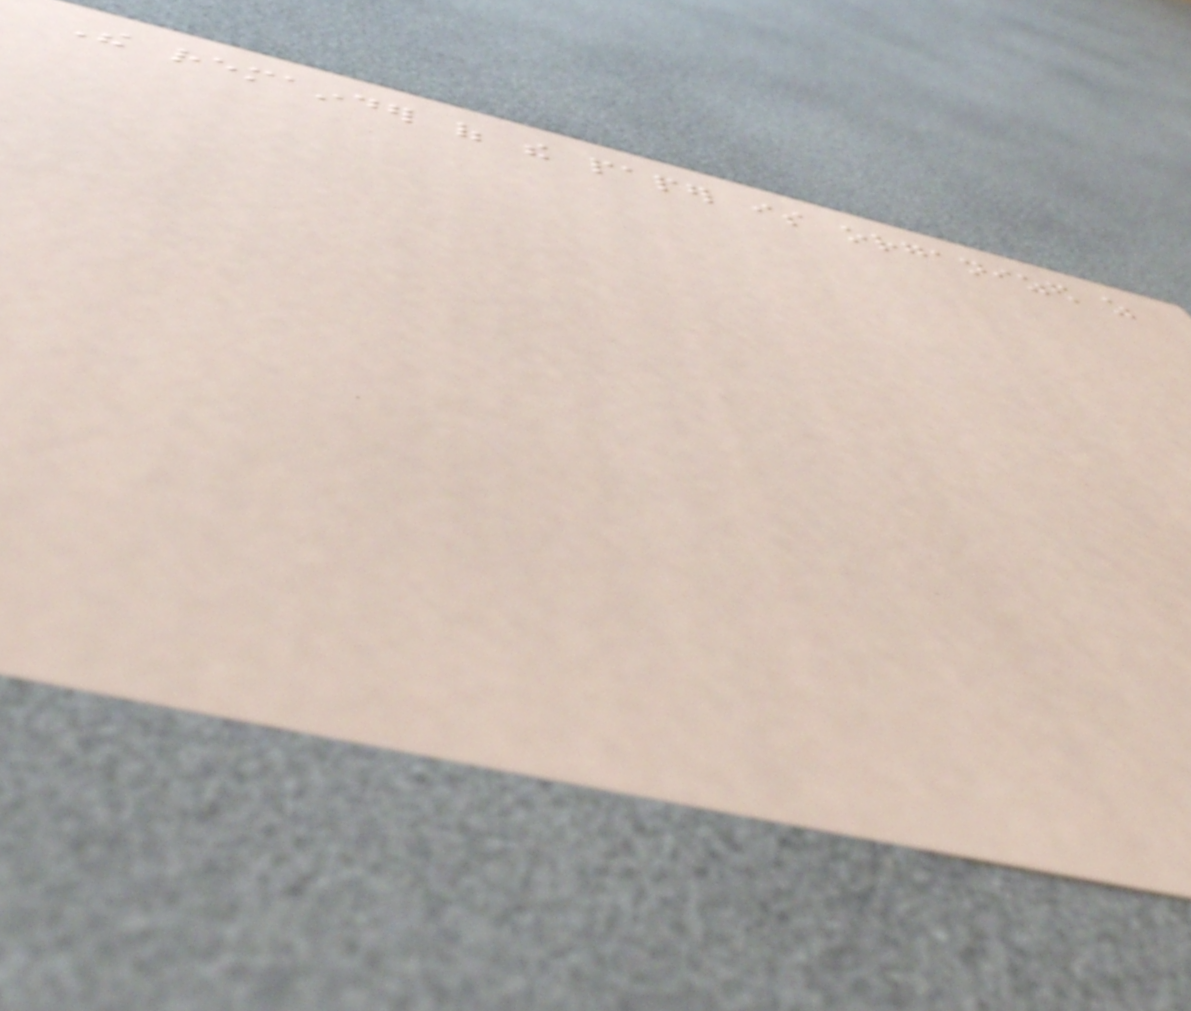The remainder of the paper is organized as
